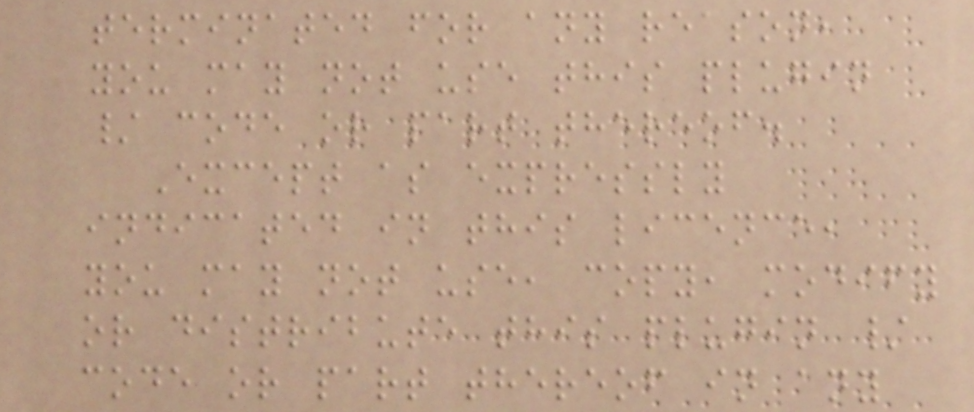terminated for any reason,
you may not use this plugin
/ code or part thereof.
Except as expressly
indicated in this licence,
you may not use, copy, modify
or distribute this plugin /
code or part thereof in any
